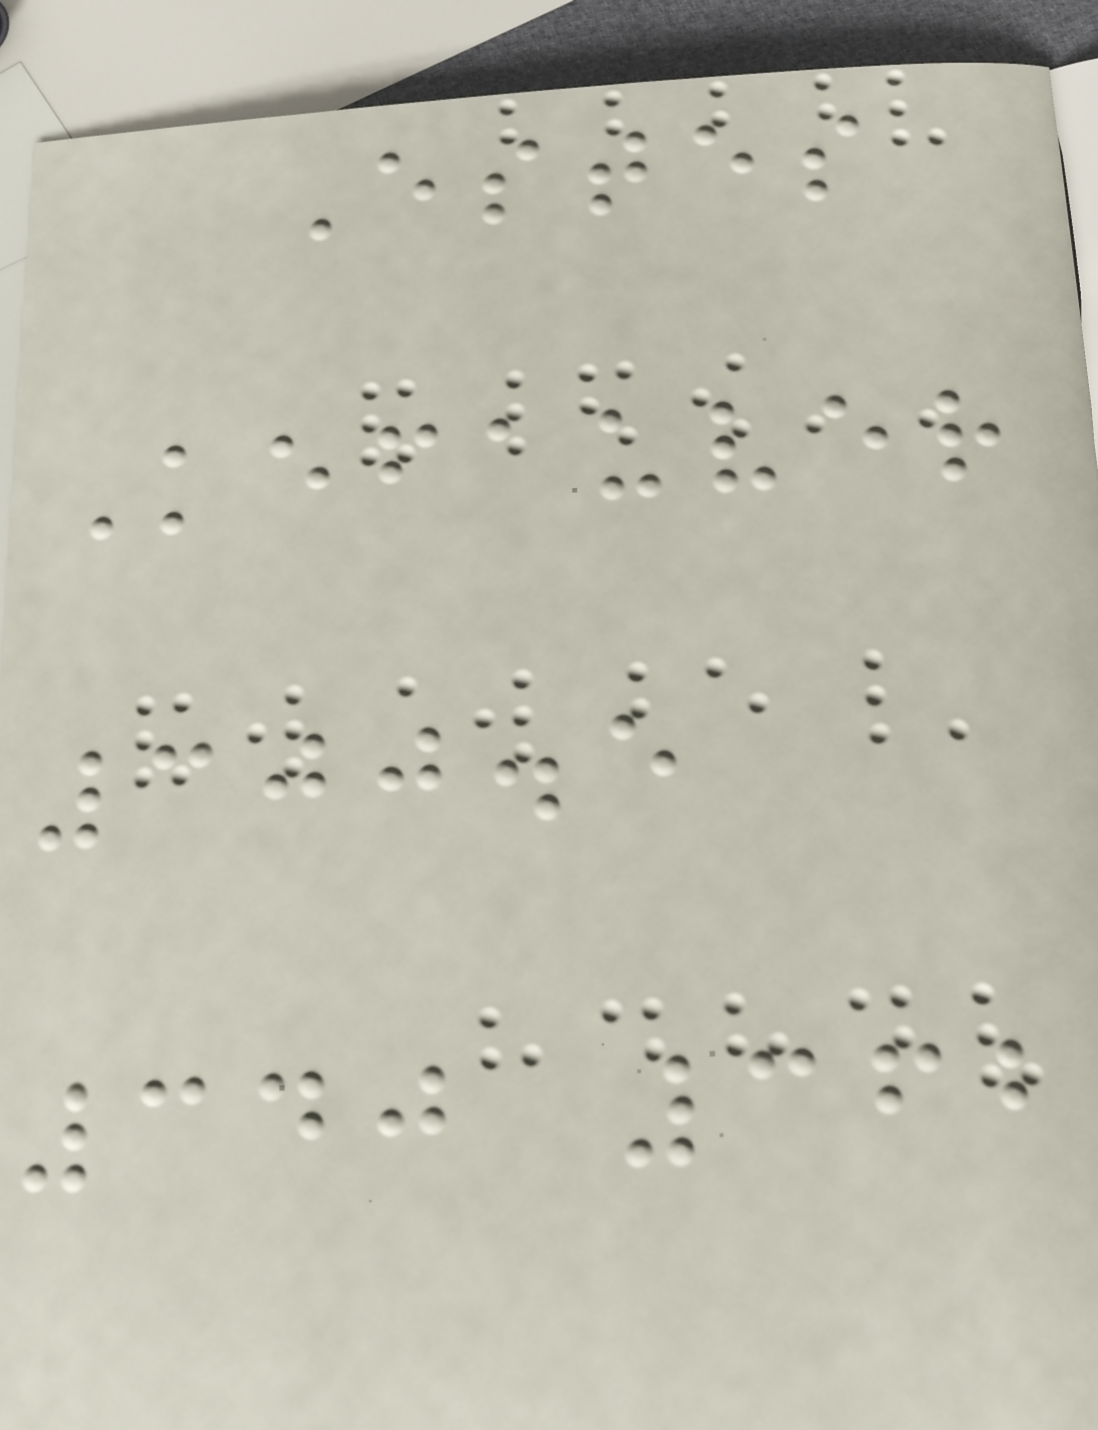Estes
Kefauver
300.5
340 362
